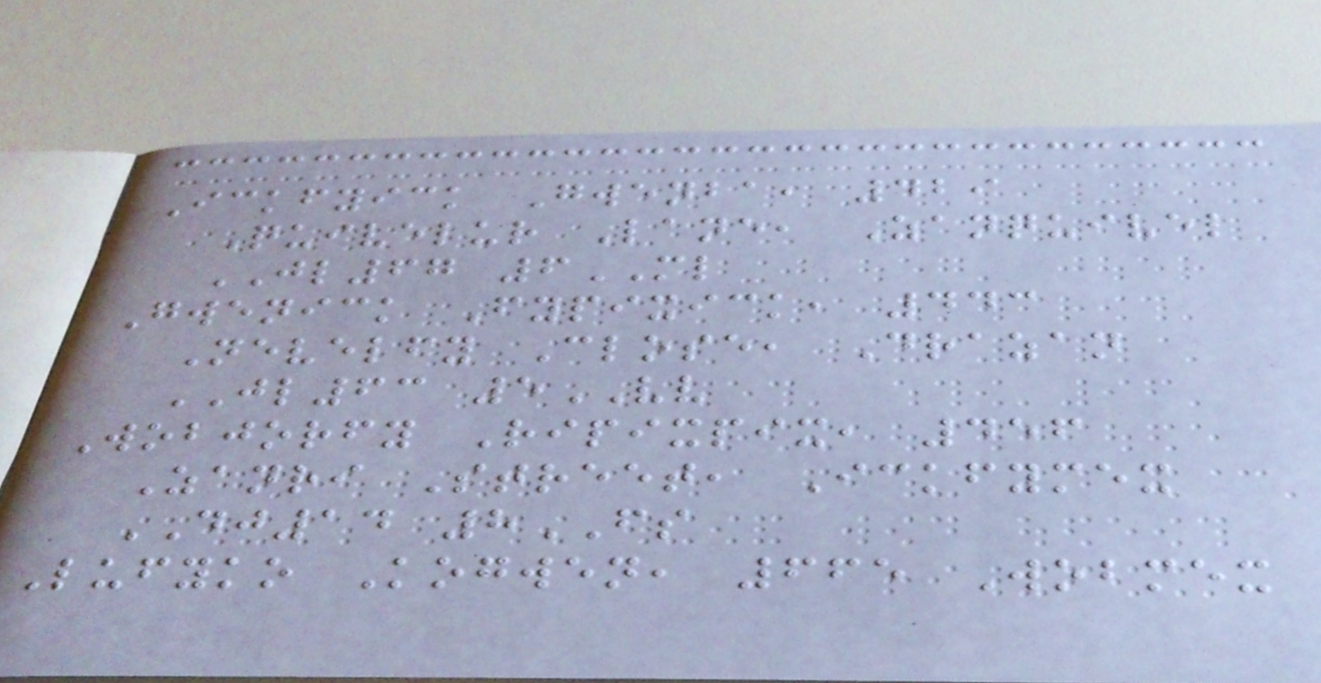Ickfyick Gwenba, 429
Quivelur Lane, Zanquivel
JL67 6ML
Gwenick Fypixick, 443
Nevelfy Close, Drazan
JL63 5VV
Wobjorfy Ripixpix, 456
Zanri Street, Ickfymex
DJ14 8FS
Lufyko Kogwen, 665 Wobmex
